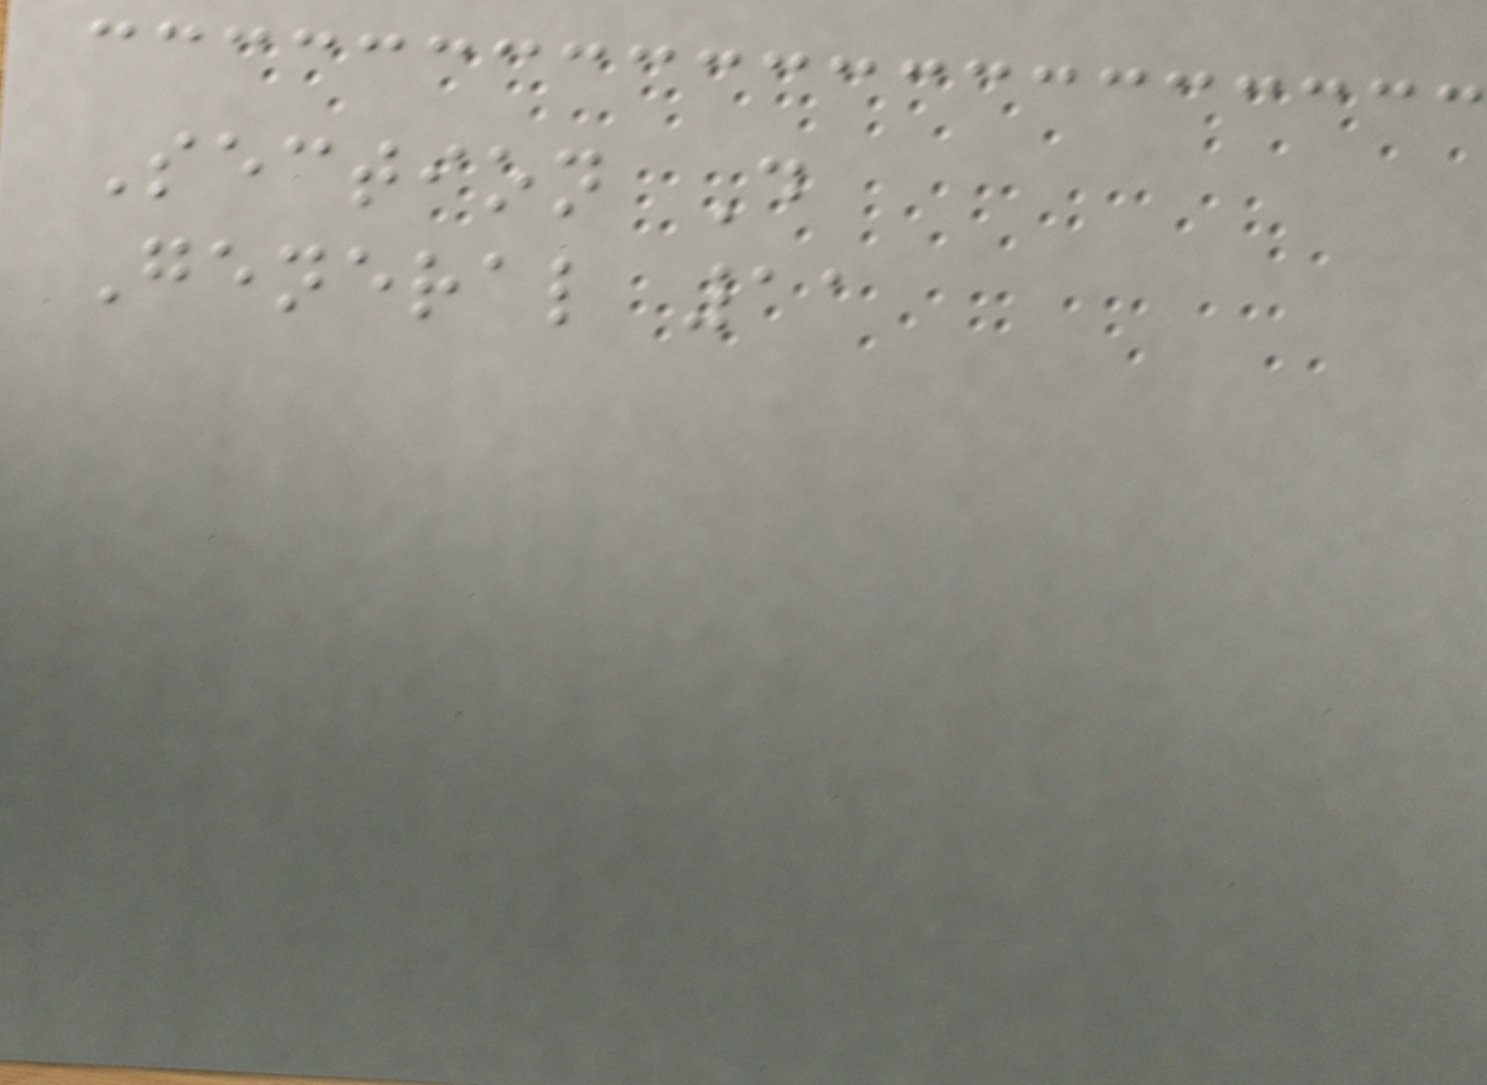Section D
General 11
